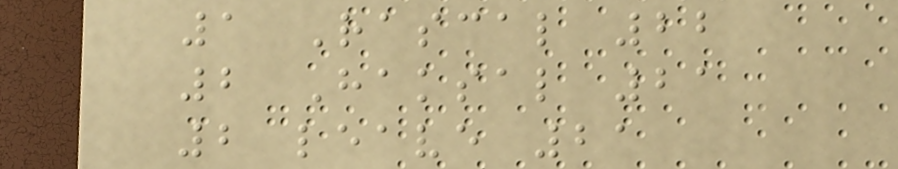1 Rascal 22
2 Haksal 21
2 leave 21
